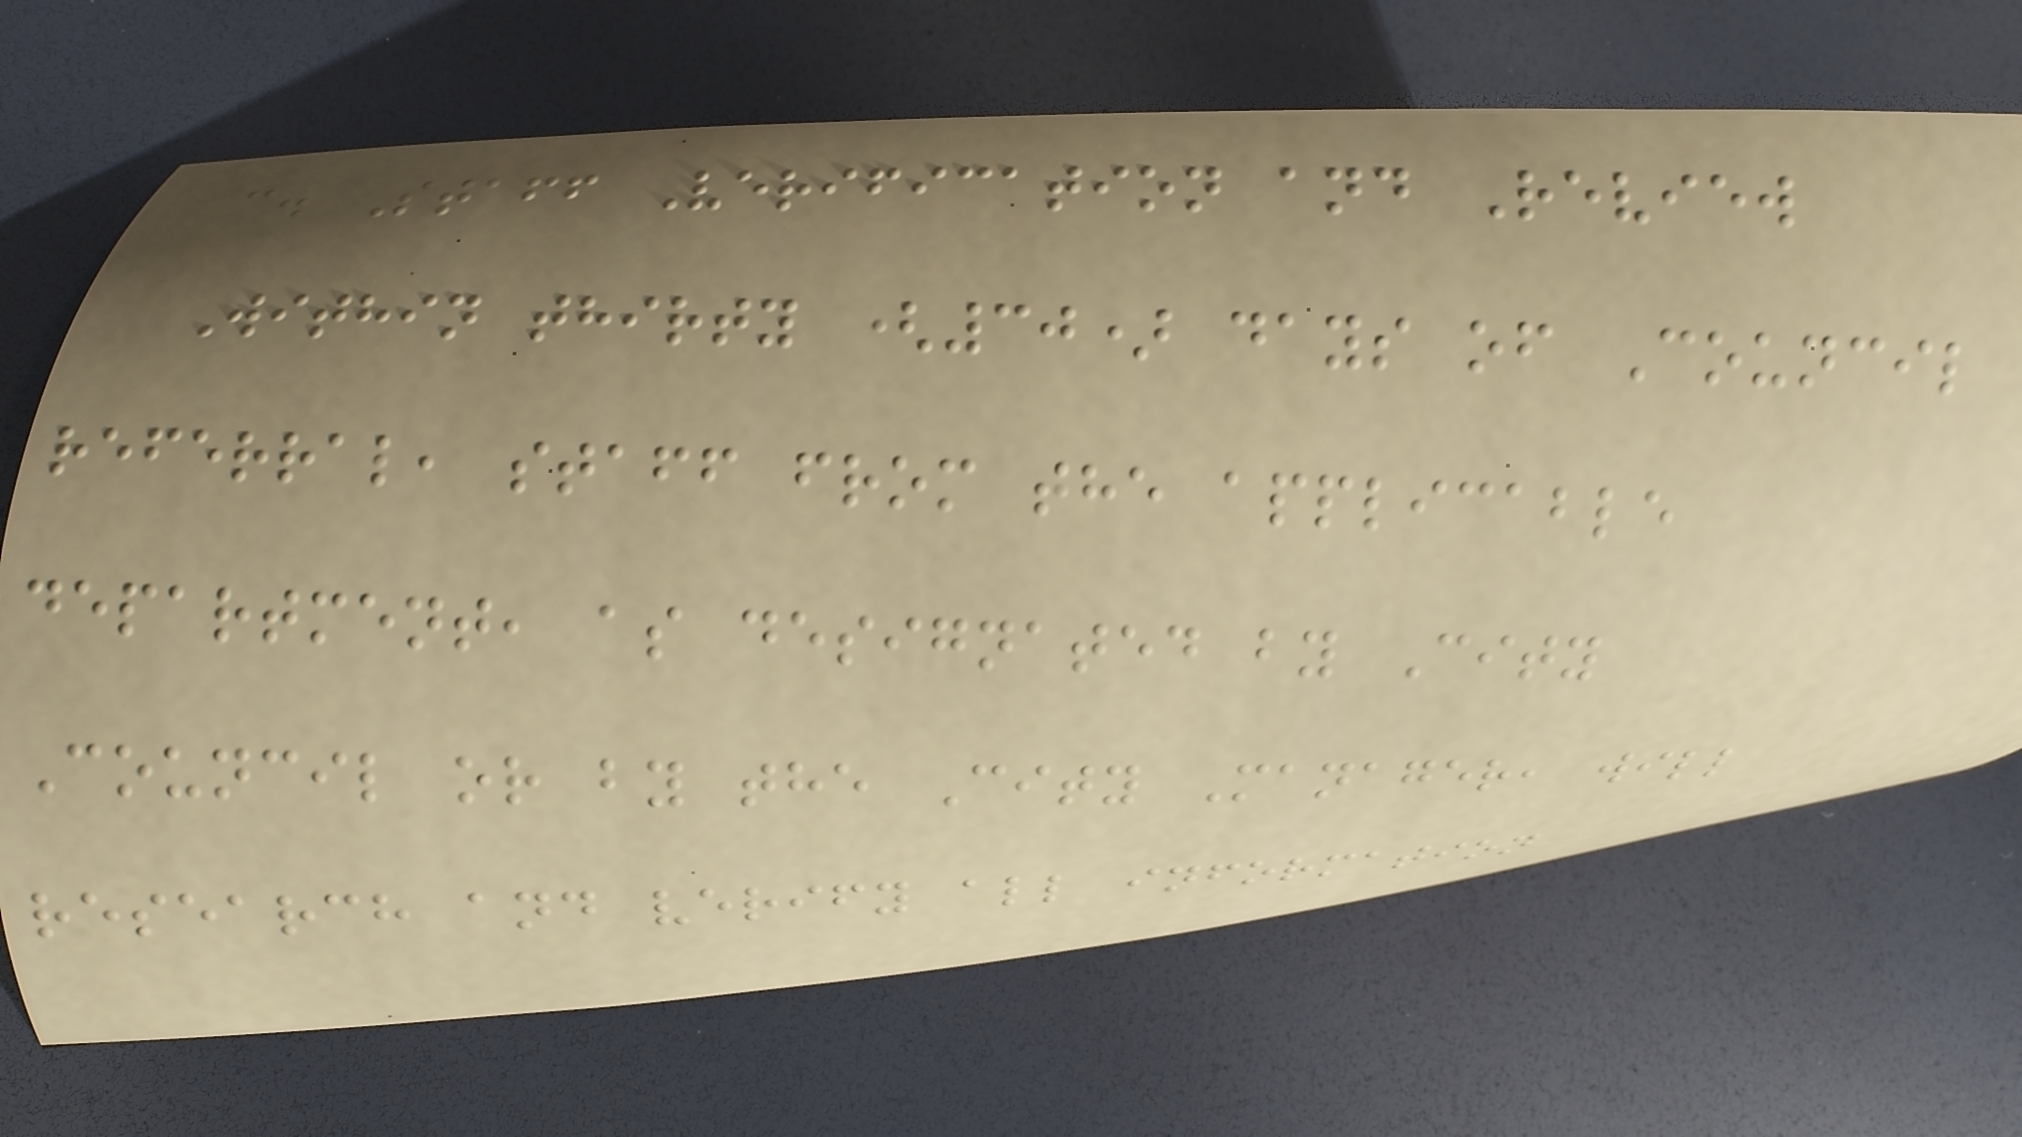c. Staff Verification and Review
Within thirty (30) days of Council
referral, staff from the applicable
department, as designated by City
Council or by the City Manager, will
research and verify all information
